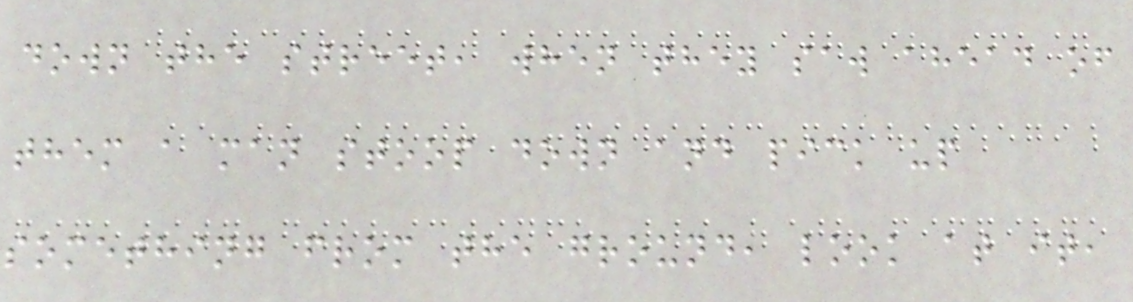down the street, when they saw ahead of
them a man stoop down and pick up
something from the ground, look at it,
